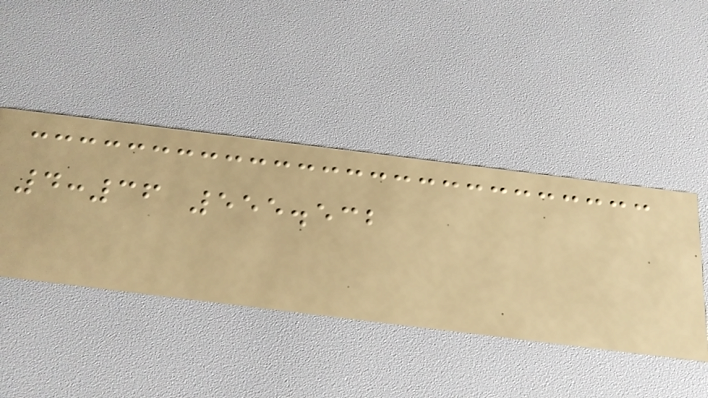4:36 555.532
